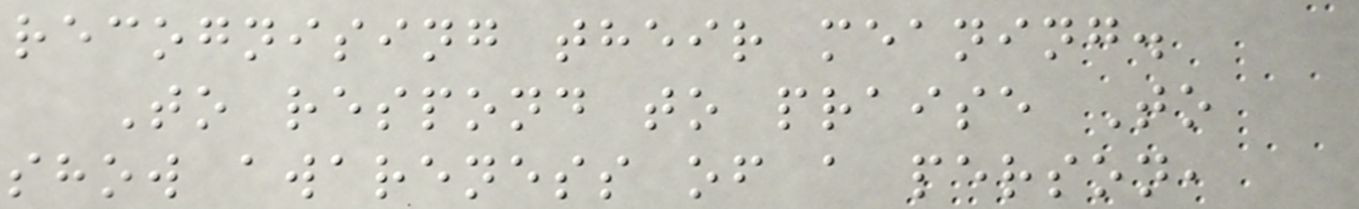recognising their meaning.
To respond to praise To
show awareness of a person,
